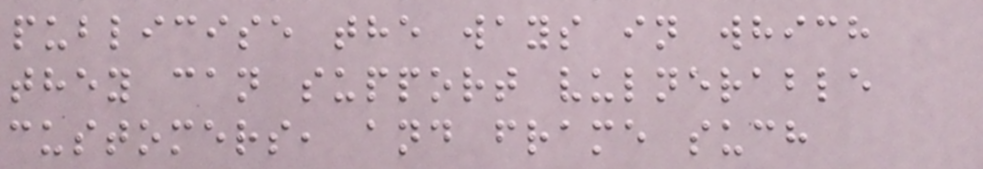publicise the ways in which
they can support vulnerable
customers, and frame such
